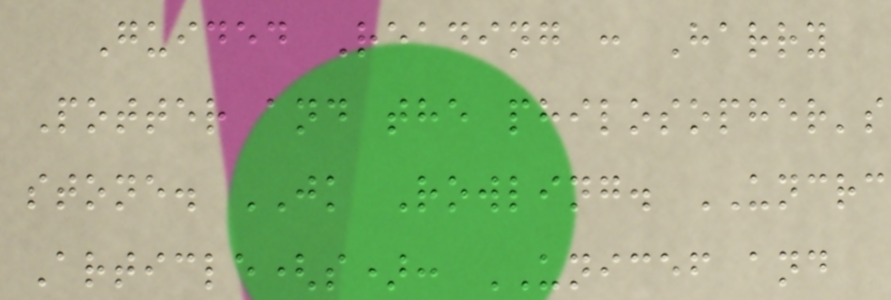Guided Reading : Harry
Potter and the philosopher's
stone. JK Rowling. UNCRC
Article(s): UNICEF and
